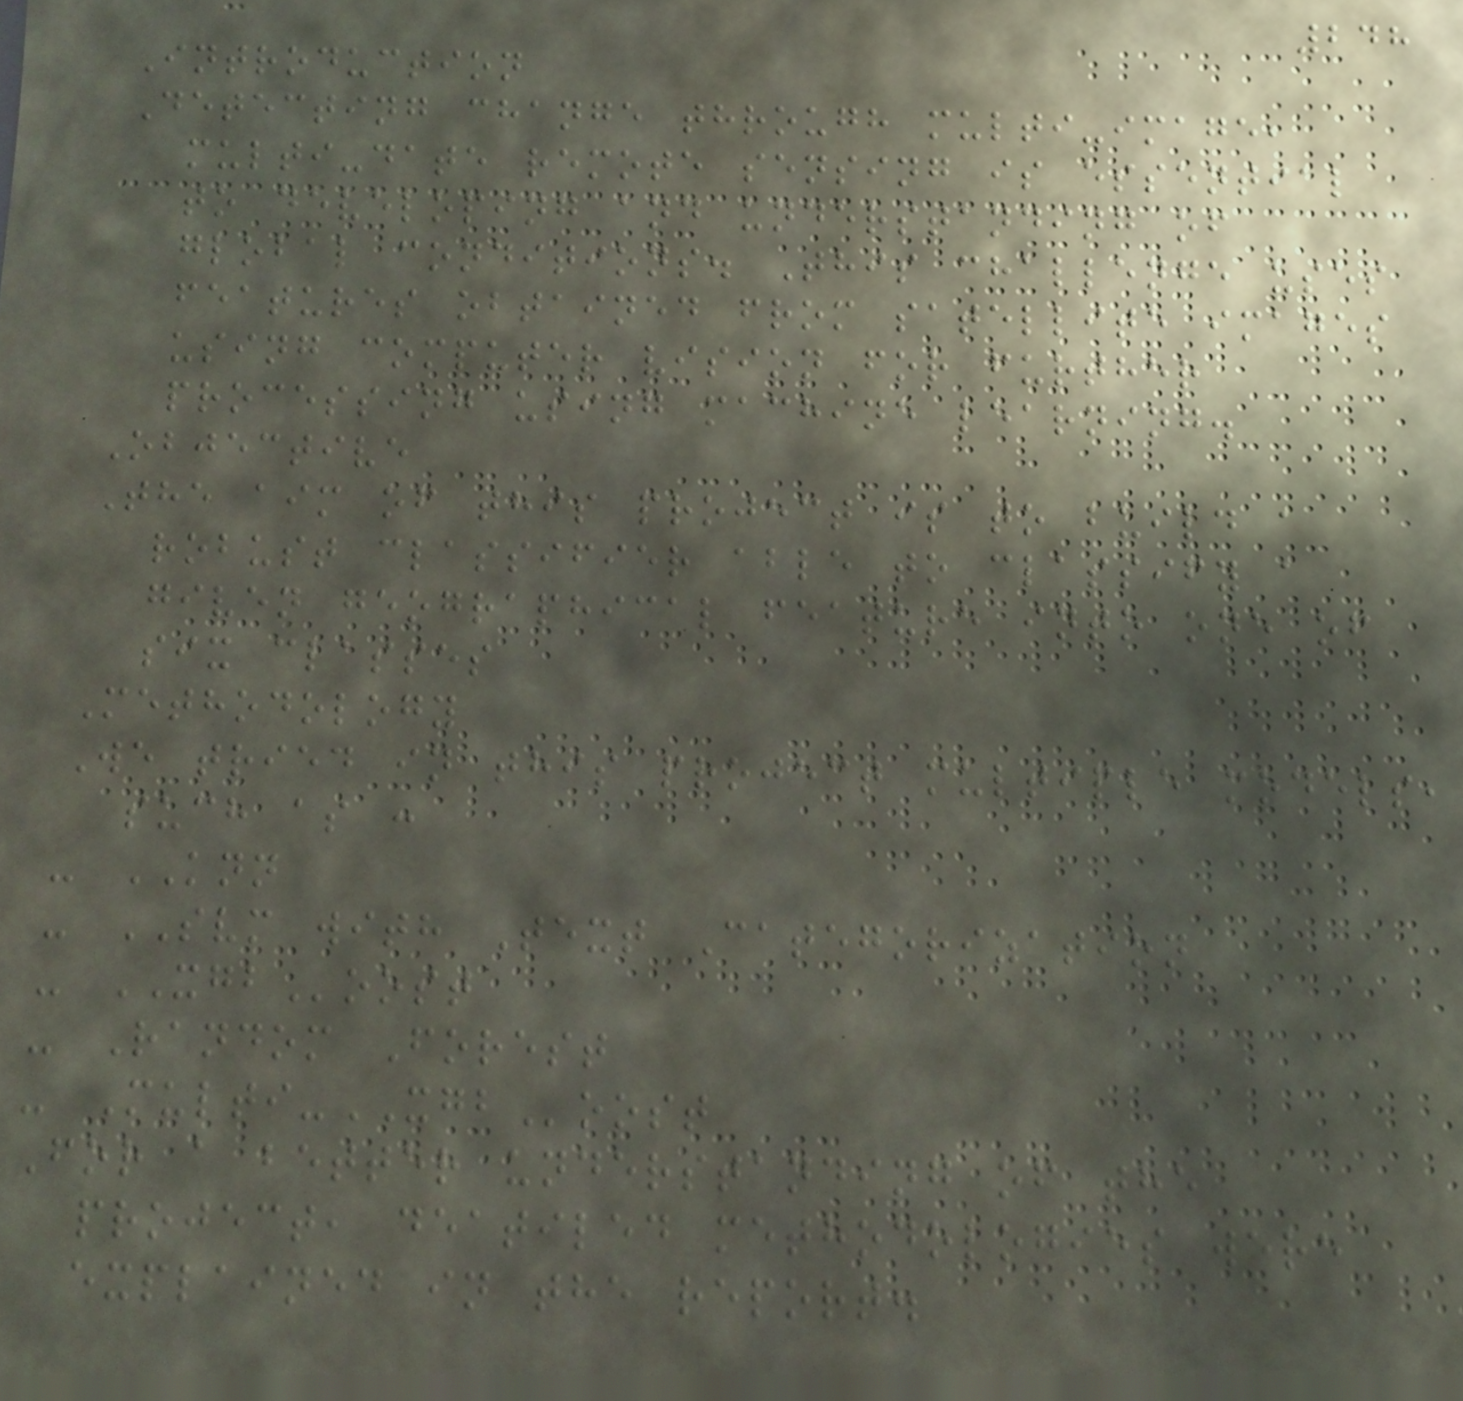248
Introduction
Detecting change through multi-image,
multi-date remote sensing is essential
to developing and understanding of
global conditions. This challenge uses
features obtained from satellite images
using computer vision for further
processing using machine learning.
Objective
The aim of this project is to build a
robust classifier able to classify a
given geographical feature into one of
six classes
Methodology
We tried in this project multiple models,
such as :
- KNN
- SVM with Text Categorization
- XGBoost
- Random Forest
- Multi-XGBoost
For a better understanding of the
project, deatiled methodologies were
explained in the report.
